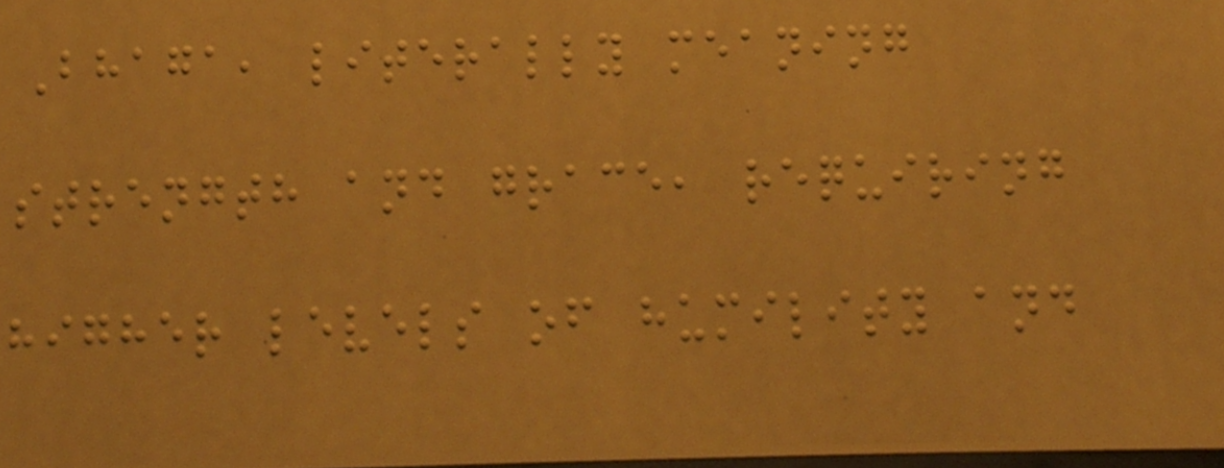Bhaga, literally meaning
strength and grace, requiring
higher levels of humility and
